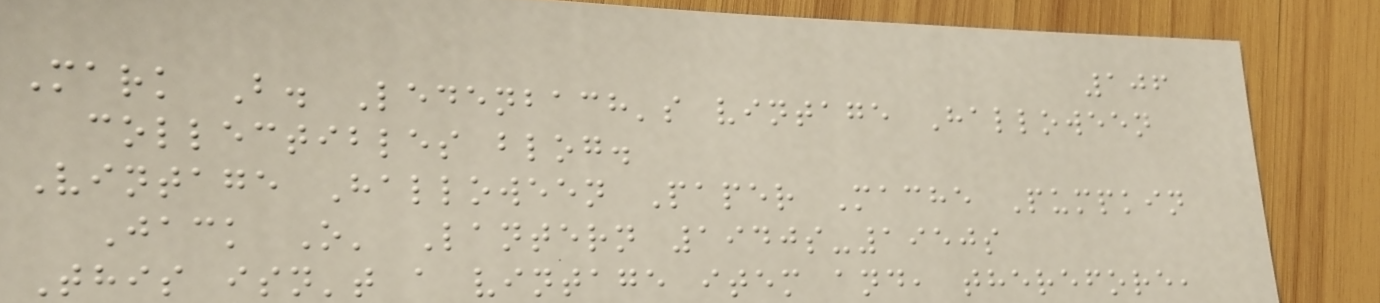106
Mark B. Ledenbach's vintage Halloween
collectibles blog.
Vintage Halloween Paper Mache Pumpkin
Jack O' Lantern 1940s-1950s
This isn't a vintage item and, therefore,
